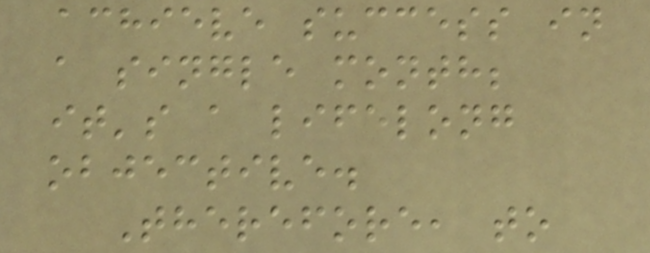achieve success in
a single month;
it's a lifelong
objective.
Therefore, to
